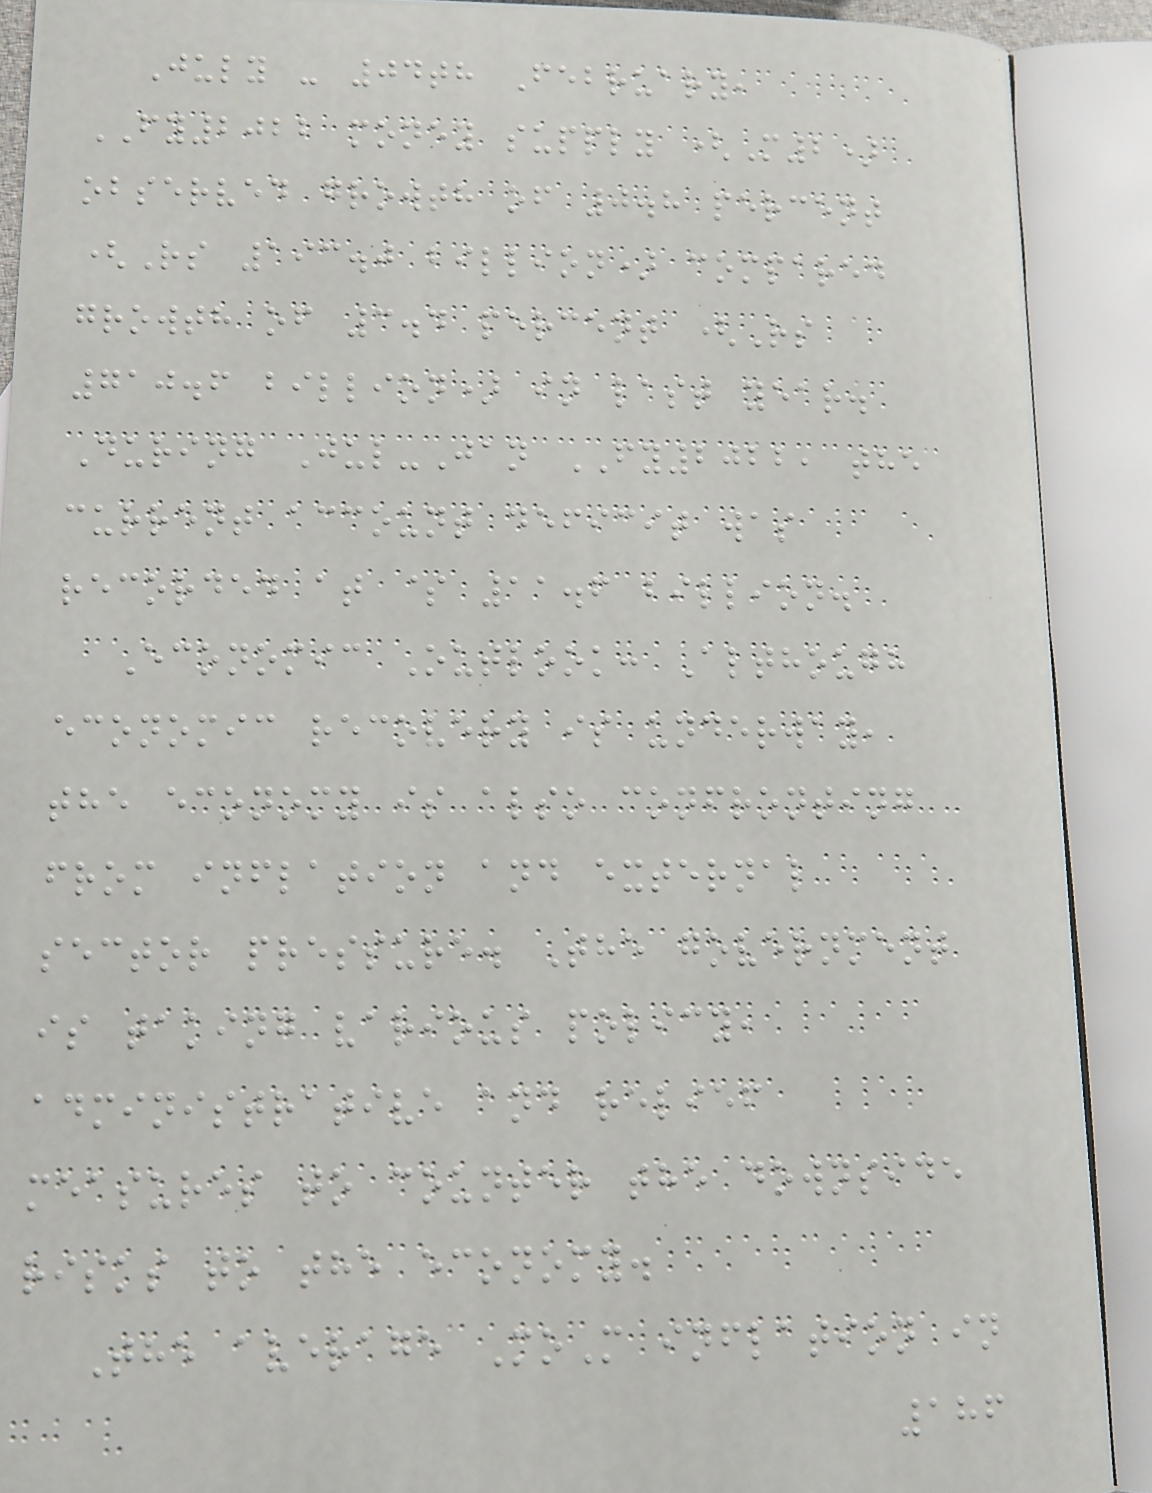July - 04th February,
FY2022 money supply (M2)
observed growth of 0.8 percent
(Rs 193.0 billion) compared
growth of 3.4 percent (Rs
710.6 billion) in last year.
During Jul-Jan FY2022, the
current account deficit was
recorded at $ 11.6 billion.
Economic Outlook: Although
economic recovery is underway,
the economy is also confronting
from inflation and external
sector pressure. The government
is taking various policy,
administrative and relief
measures to counter the downside
risks to the economy.
The average MoM inflation in
186
